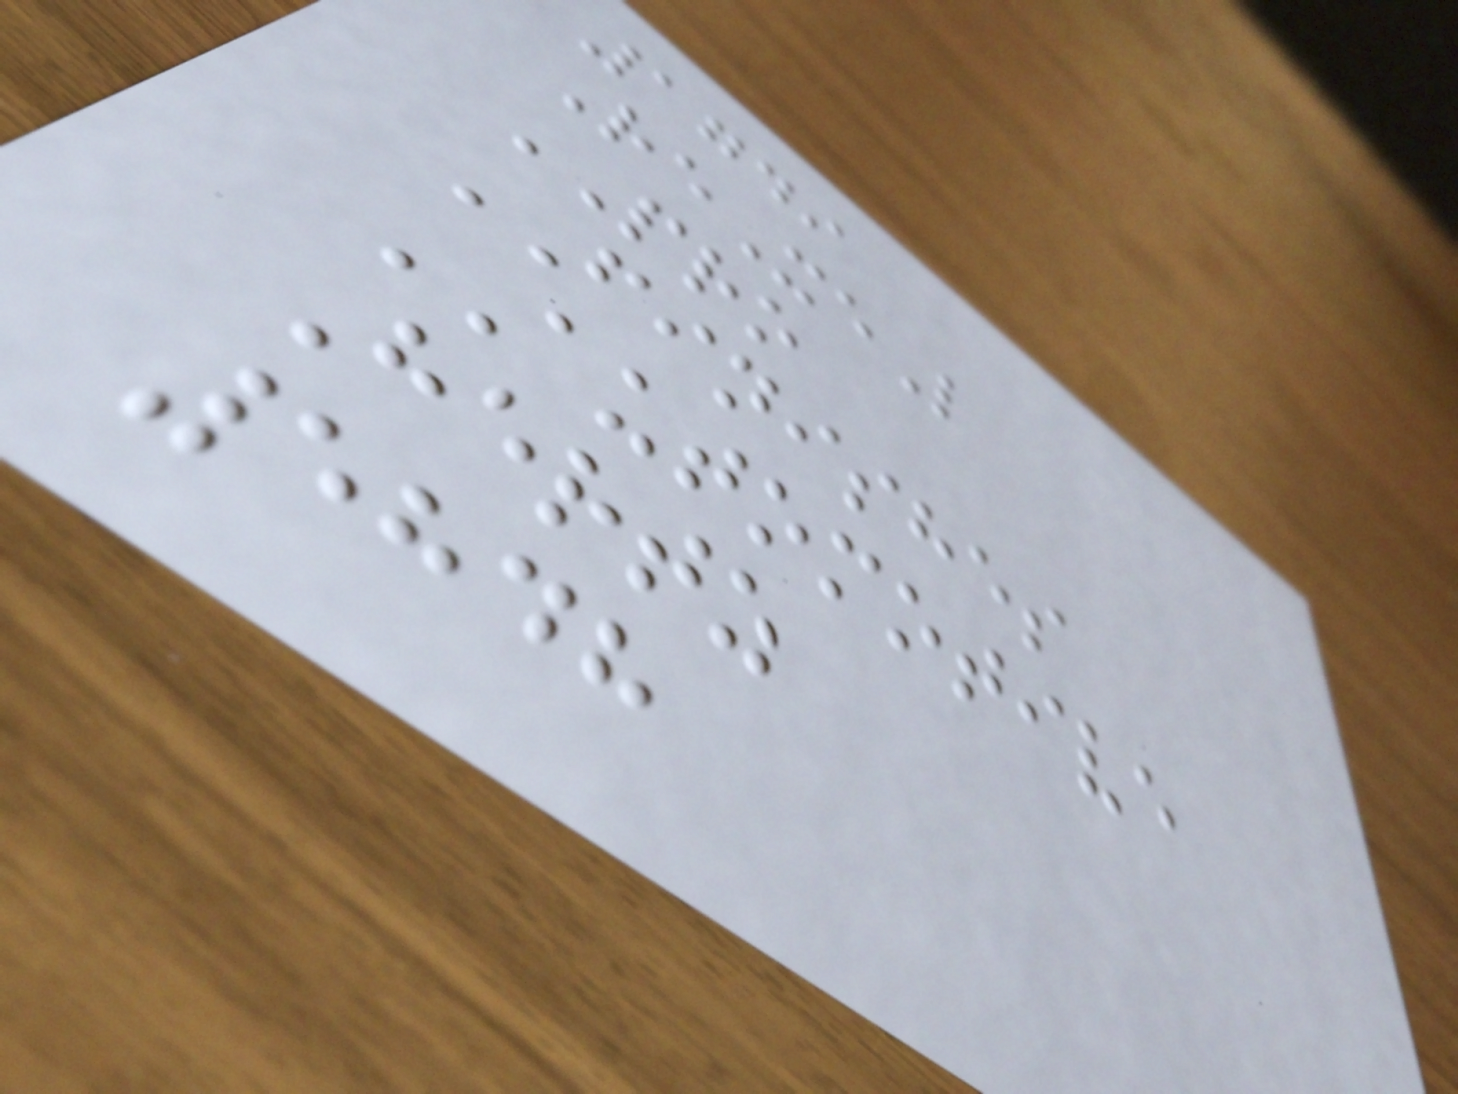1749
ReXeL
PRO
FINISHES
AUTOMOTIVE
Hertz
5848
